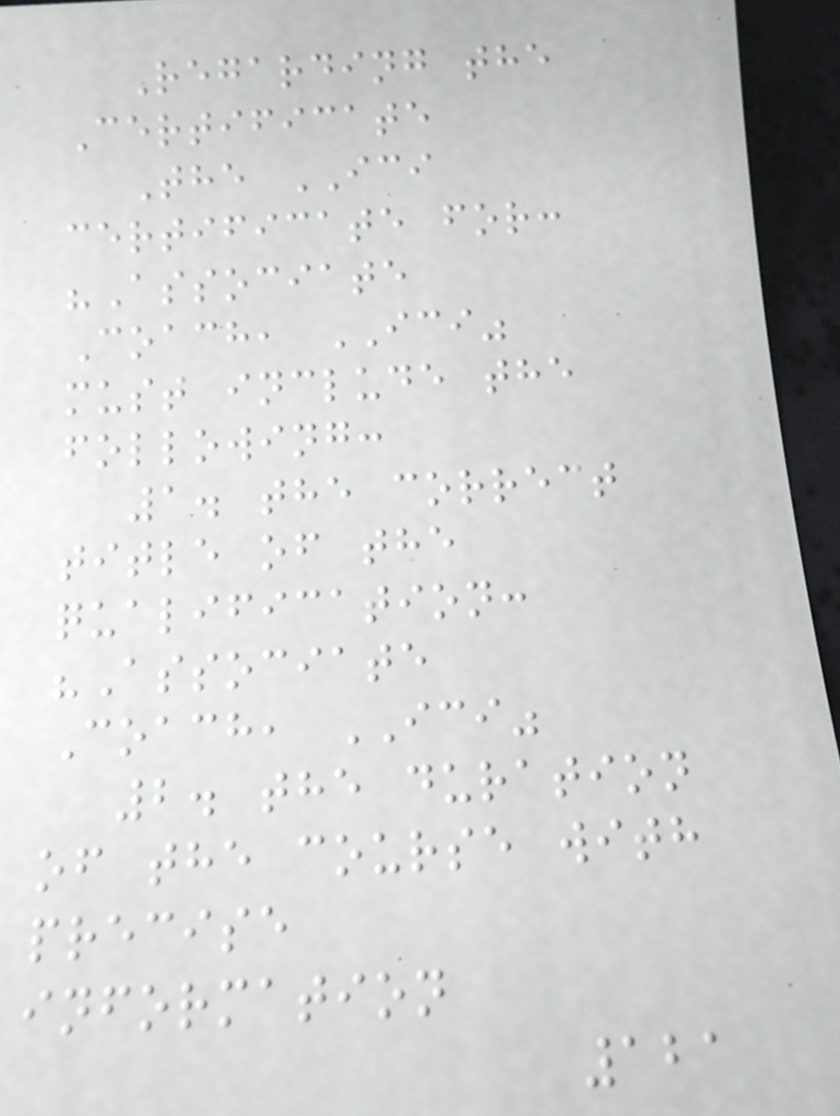Regarding the
Certificate
The ICI
certificate for:
"Associate
Coach, ICI"
must include the
following:
1. the correct
title of the
qualification:
"Associate
Coach, ICI"
2. the duration
of the course with
precise
information
121
